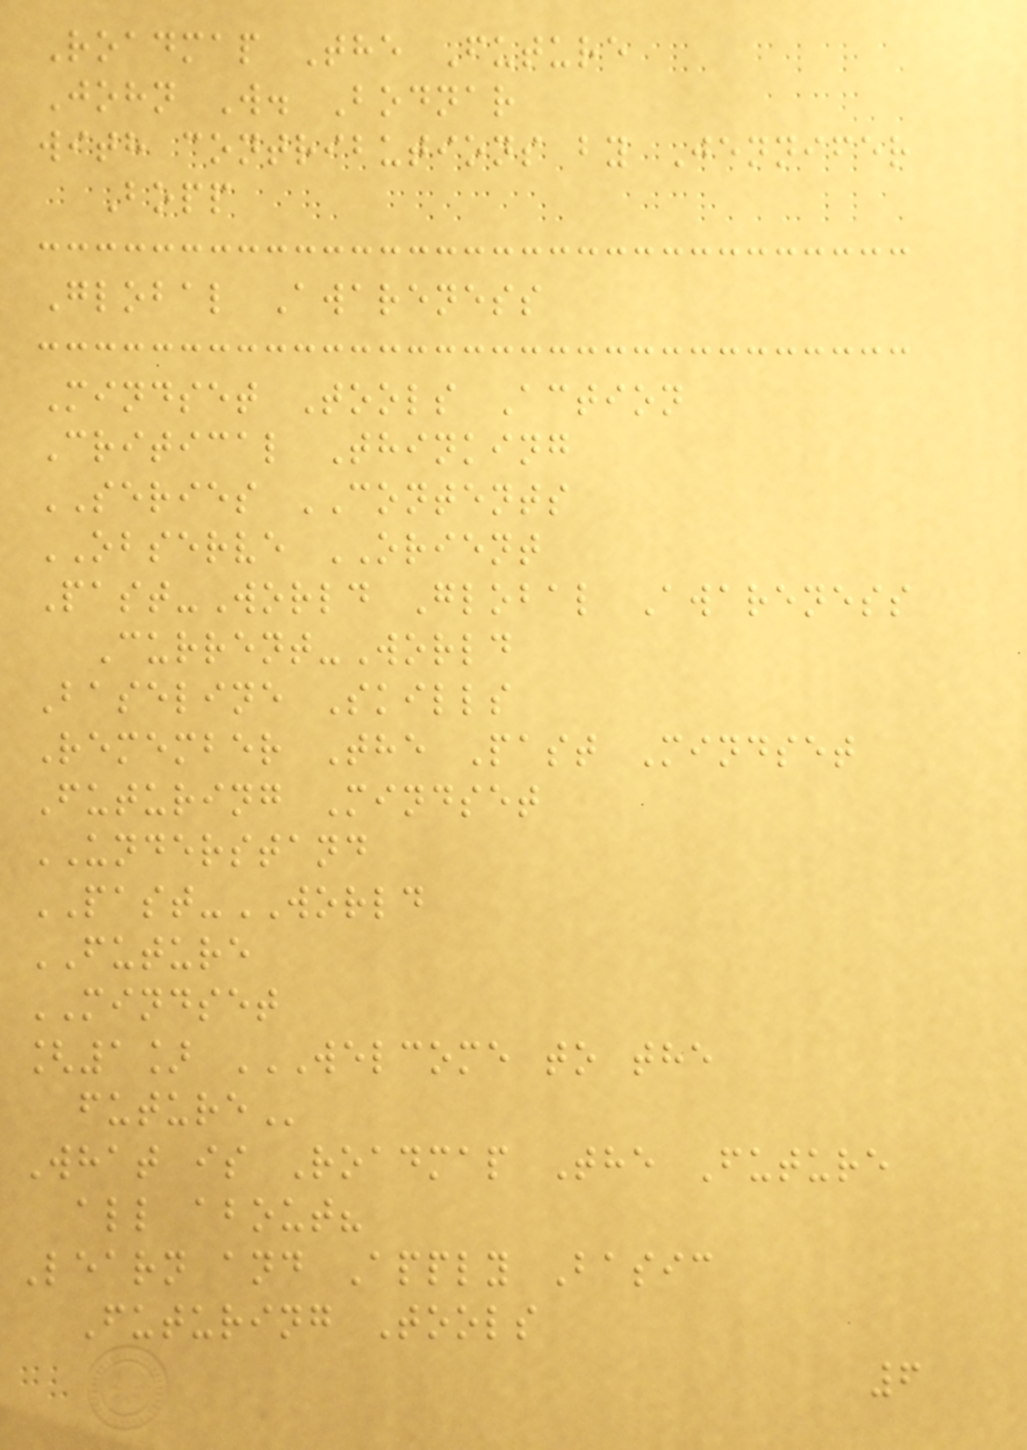Roadmap The Future
John W. Bodnar
with contributions by Jennifer
Bopp
Global Awareness
Mindset Tools Action
Critical Thinking
SERIES CONTENTS
OBSERVE ORIENT
Past-World Global Awareness
Current-World
Baseline Skills
Remember The Past Mindset
Futuring Mindset
UNDERSTAND
PAST-WORLD
FUTURE
MINDSET
[1] WELCOME TO THE
FUTURE
What is Roadmap The Future
all about?
Learn and Apply Basic
Futuring Tools
6
